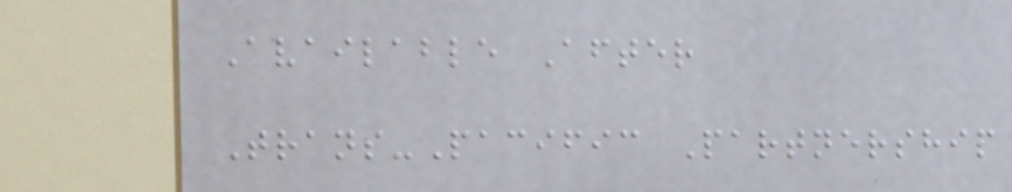Available After
Trans-Pacific Partnership
